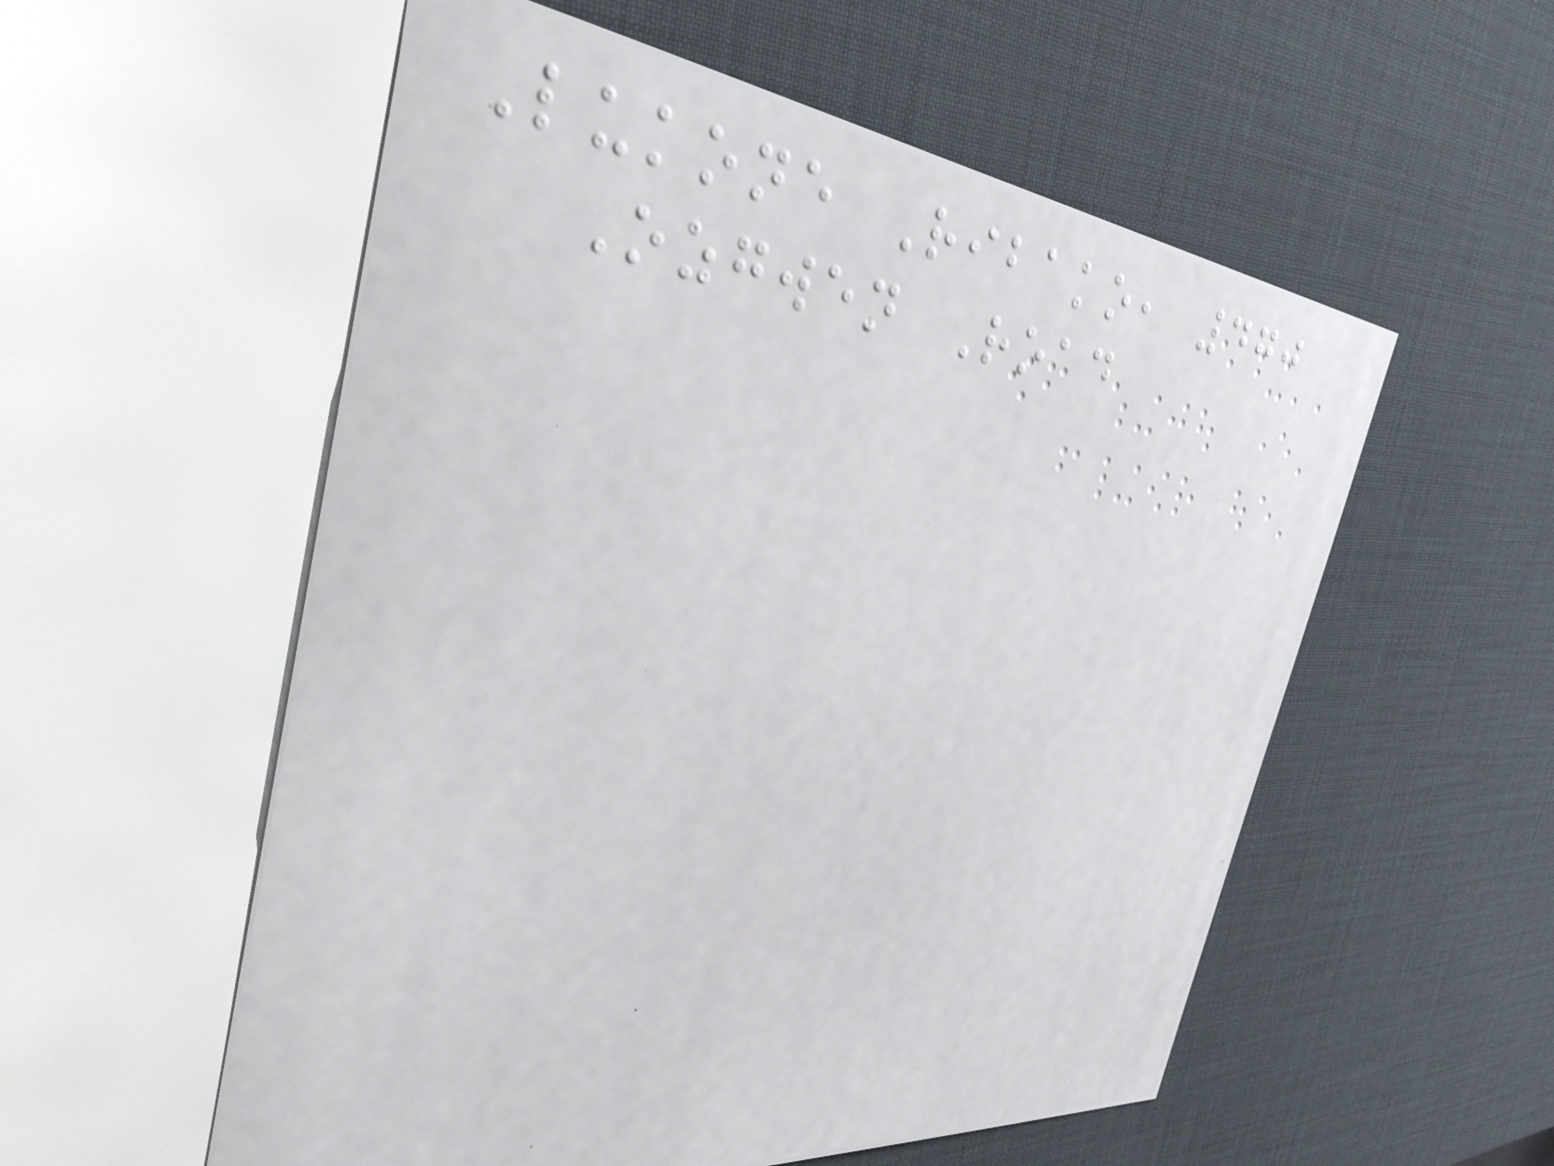Lukone Ribako, 470
Ozgwen Road
